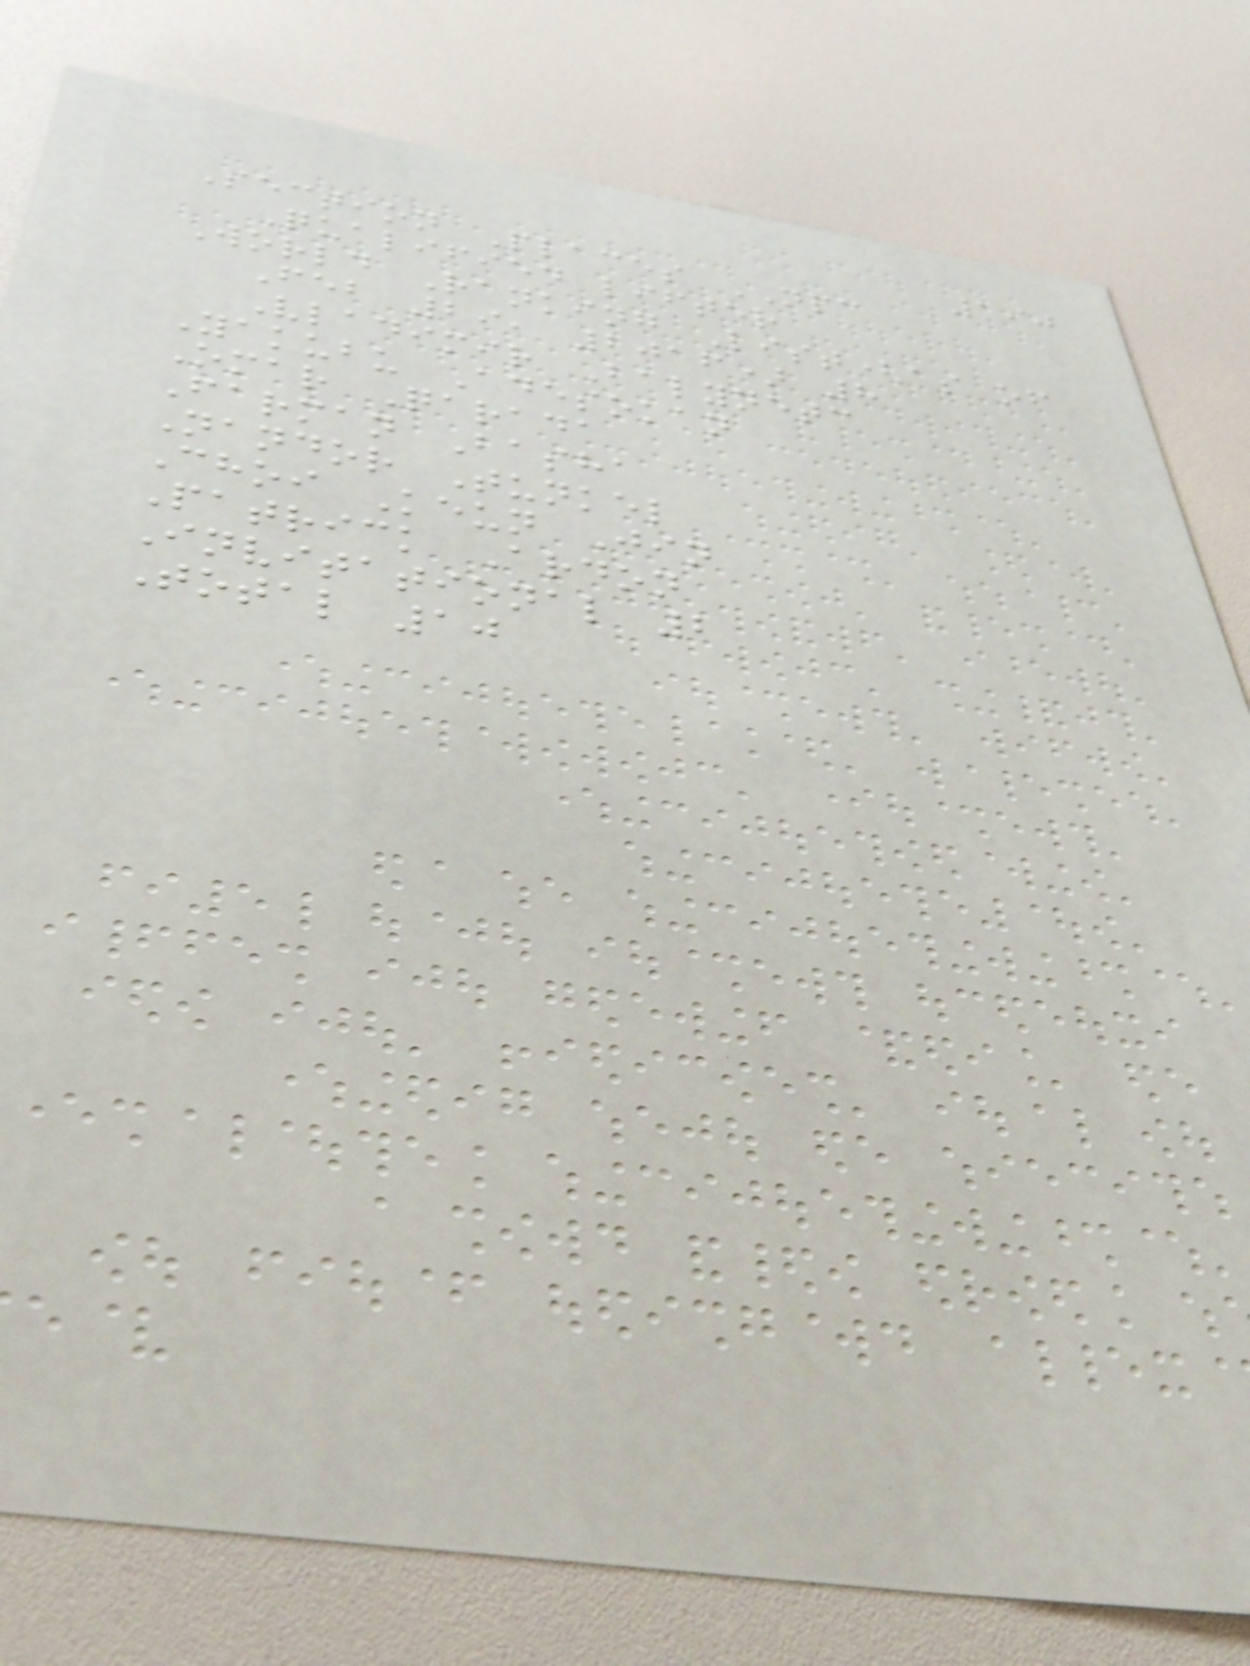190
Section Places NPC
Qualified lifter
World Ranking List(as of
Feb 29, 2016) 8
Vladimir Balynetc
Yakubu Adesokan
Omar Qarada
Farman Basha
Nandor Tunkel
Choi Keun Jin
Patrick Ardon
Invitational 2
Total 10
